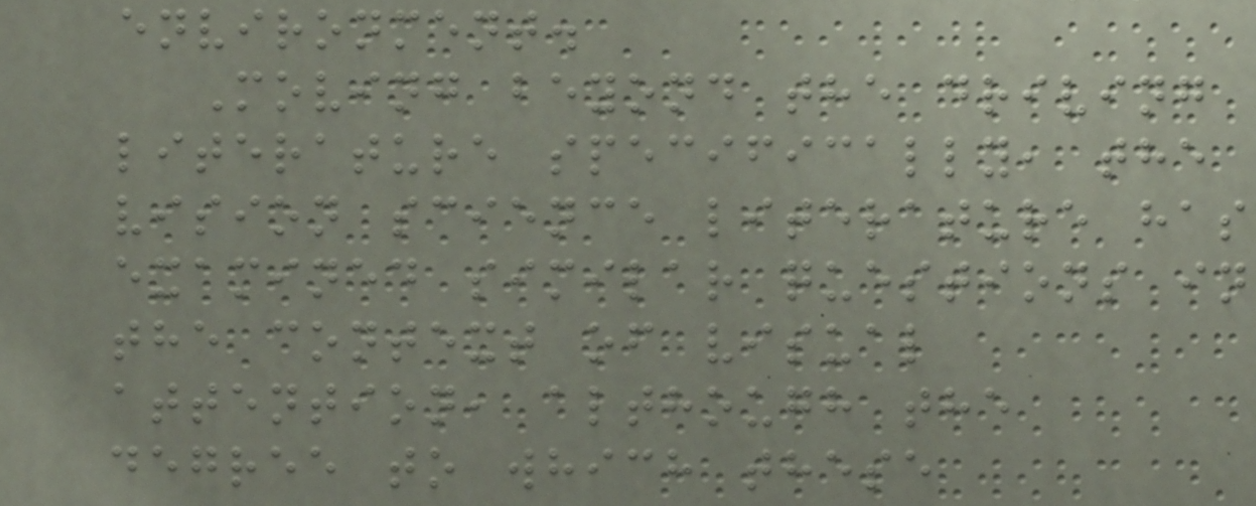environment.
Moving beyond the driving
literature specifically, the
vision science literature has
examined similar questions in
the context of visual
attention, although the
degree to which these
